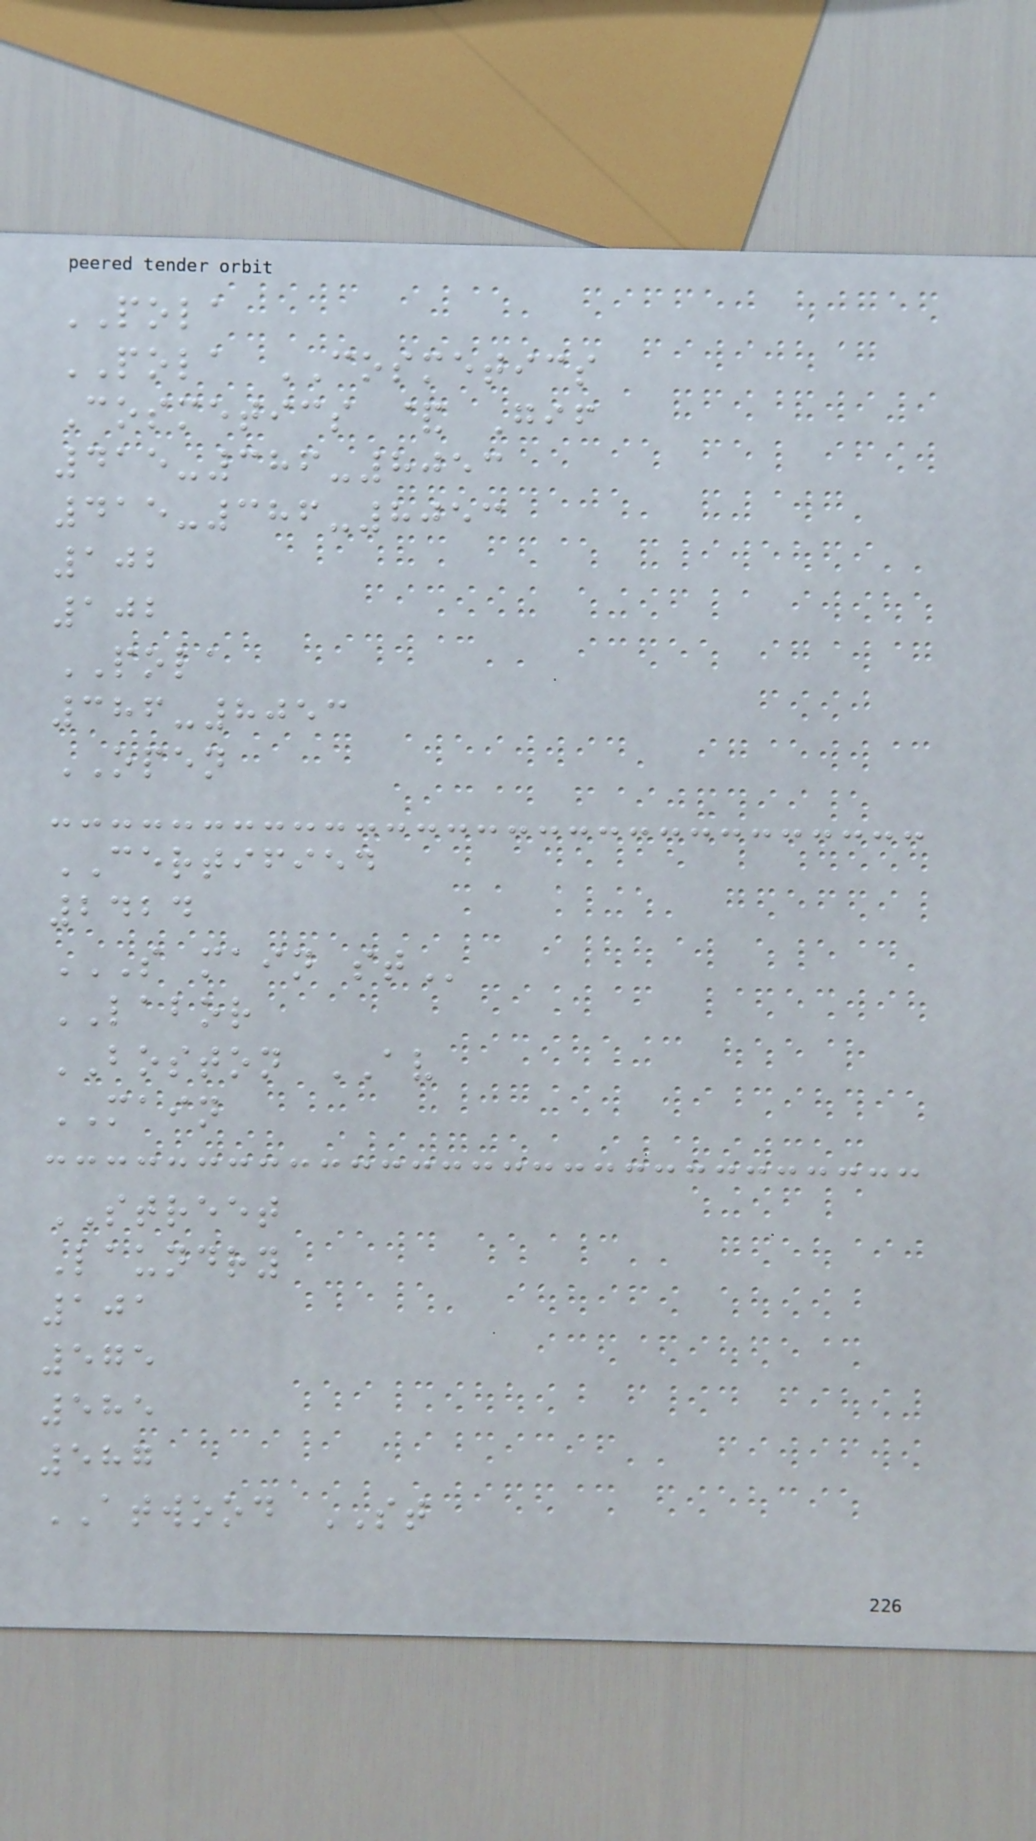POLA
POLA COSMETICS
Cosmetics & Gif
415-386-8053
415-386-8053
102
102
POLA
386-8053
OPEN
CERTIFIED
2424
S MAIN ST
LABOR
BOSTON AV
MAIN
STREET
Laundry
101
575
585
587
ATWOOD ST
